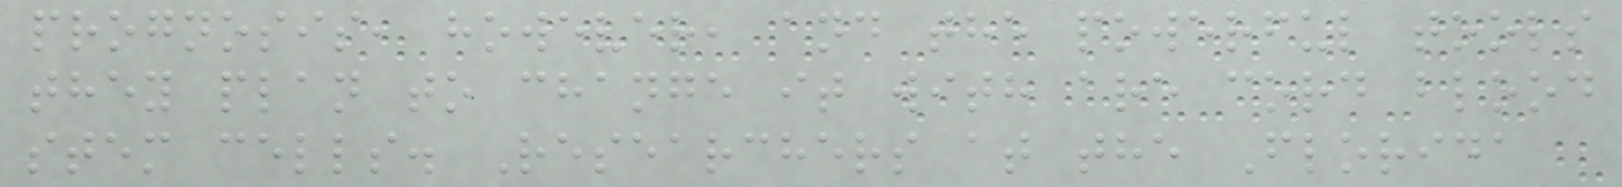prognosis, however, and the powerful tools
they plan to change it with are cord blood
stem cells. Researchers at the Florida
